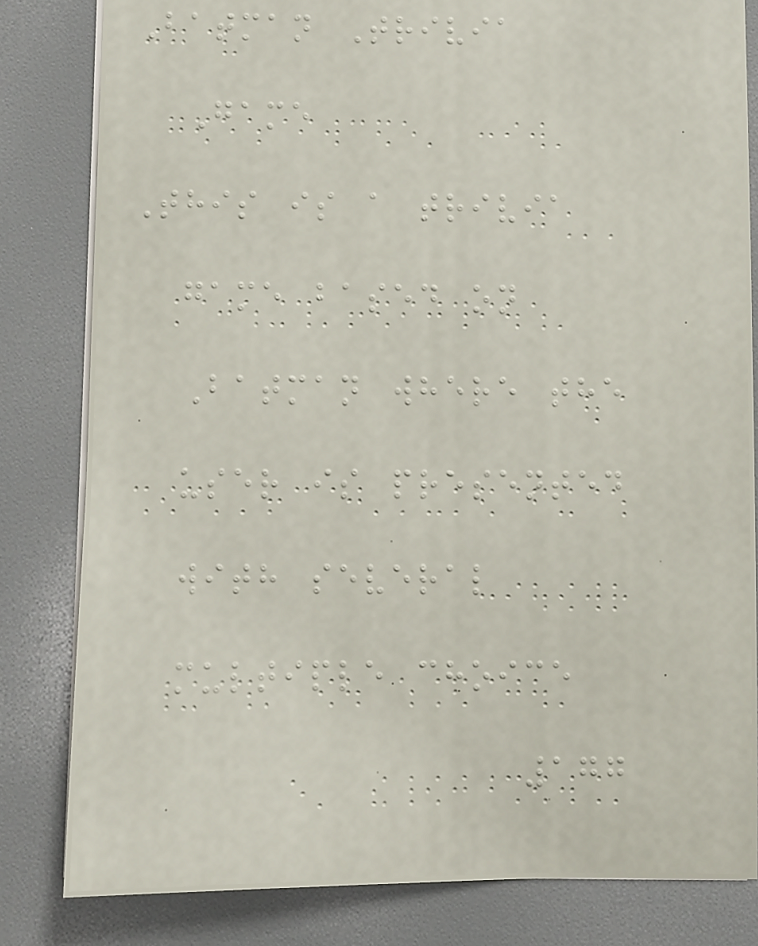Batman Trivia
Game
This is a trivia
game based on
Batman where the
user is presented
with several
multiple choice
177
